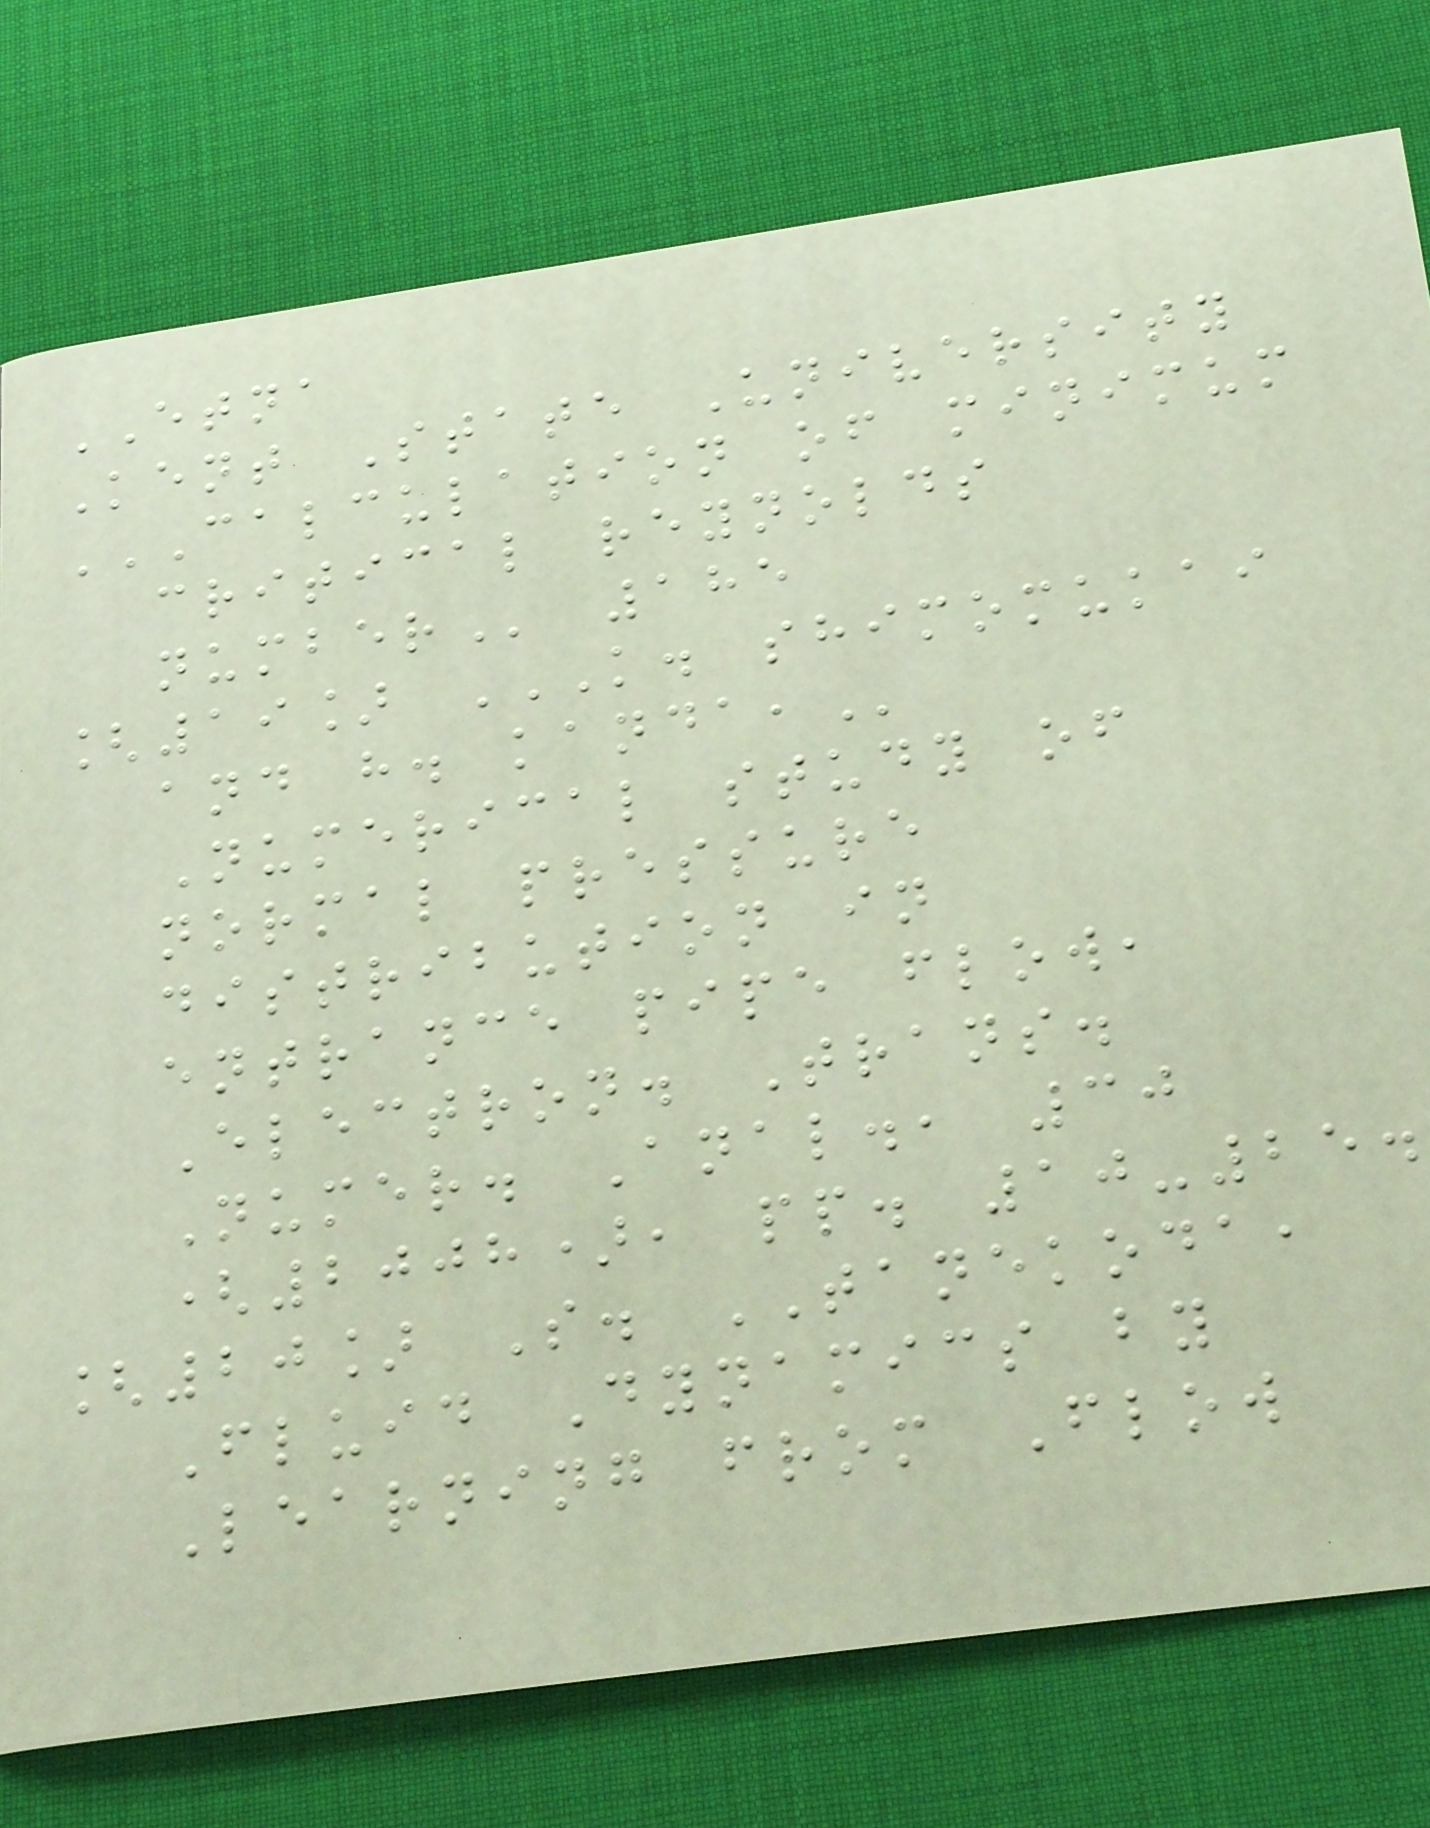ETNA
Kent State University
CALCULATION OF MINIMUM
CRITICAL REYNOLDS
NUMBER 185
[19] K. SHIMOMUKAI
AND H. KANDA,
Numerical study of
normal pressure
distribution in
entrance pipe flow,
Electron. Trans.
Numer. Anal., 30
(2008), pp. 10-25.
[20] S. TANEKODA,
Fluid Dynamics by
Learning from Flow
